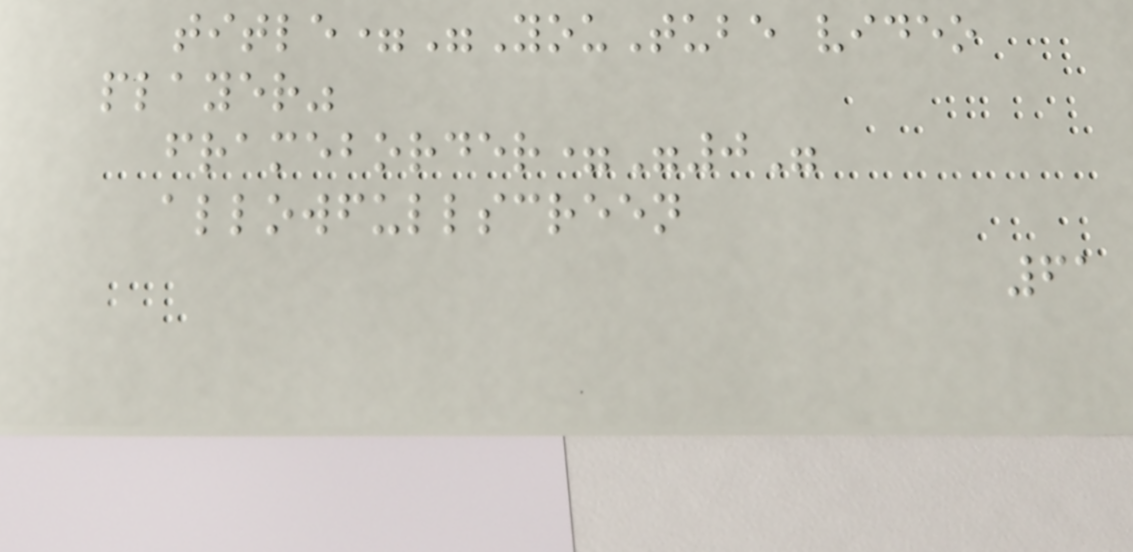title="YouTube video
player"
frameborder="0"
allowfullscreen
61
